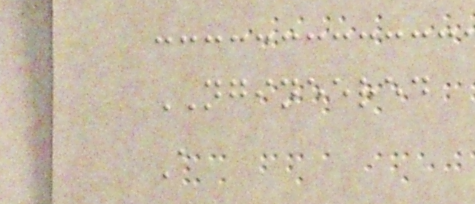NGINEERED
A
